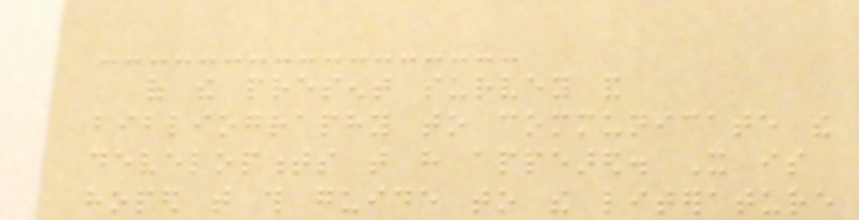of the present survey and
bibliography to communicate the
developments that have appeared. It is
hoped that this guide to the literature
